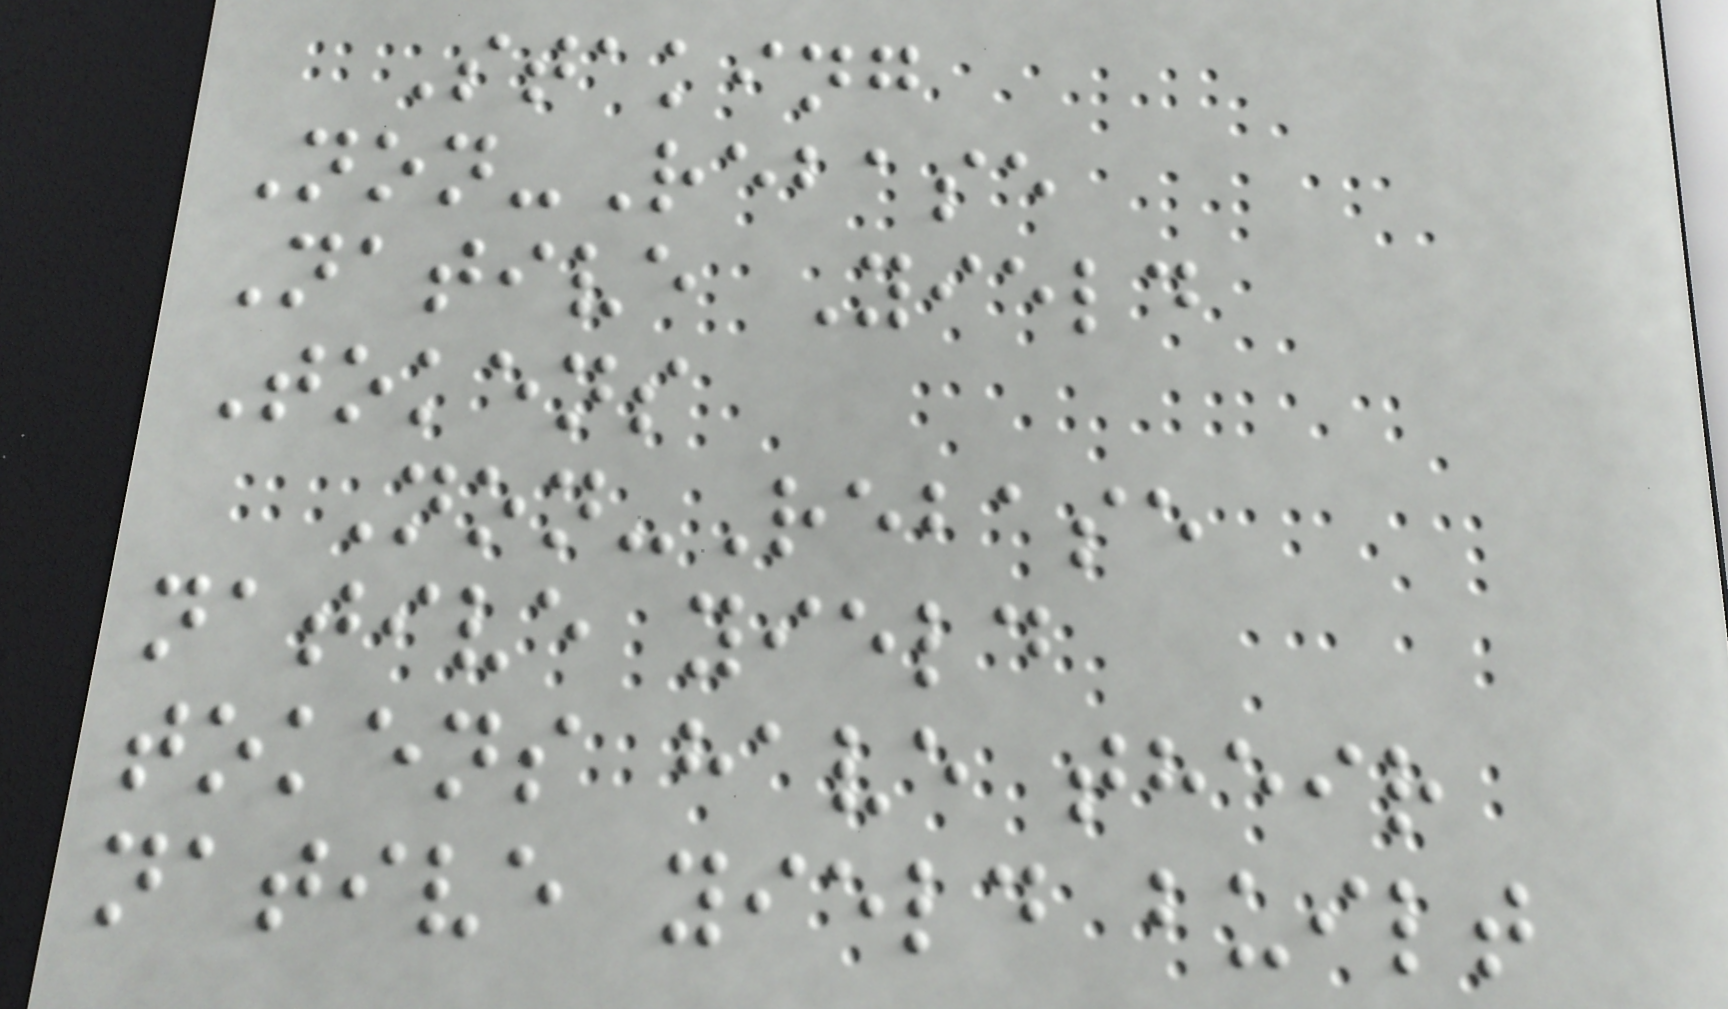Staking
Non-Rebase
Native Yield
Tokens
Non-Rebase
native yield
tokens have their
native yield built
